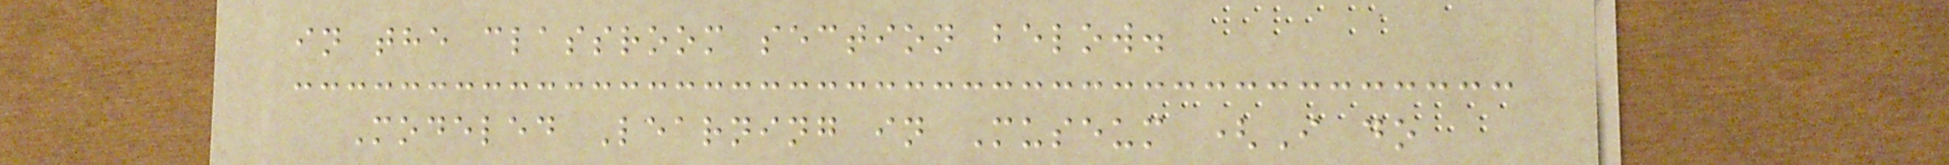in the classroom section below.
Modeled Learning in Museum (I do
